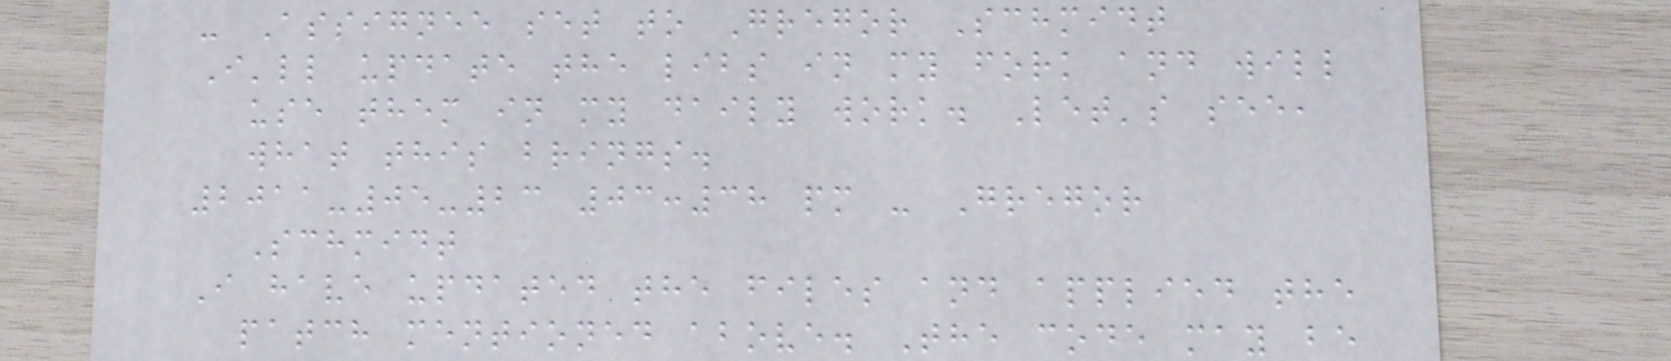- Assignee set to Gregor Schmidt
I'll update the libs in my fork and will
use them in my daily work. Let's see,
what this brings.
2011-05-23 03:38 pm - Gregor
Schmidt
I have updated the files and applied the
patch mentioned above. The code may be
